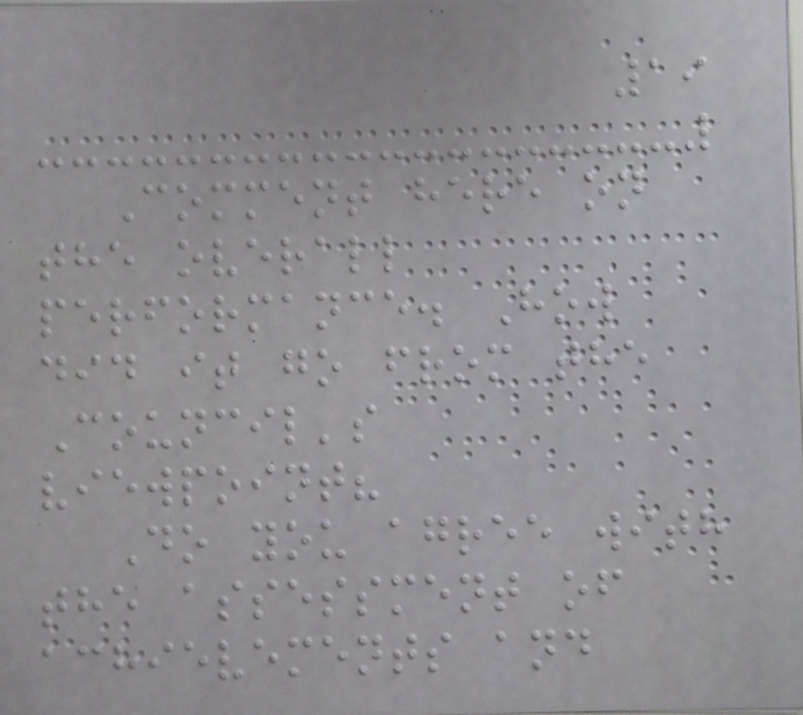19
Comment here on
the overall
performance. How
did it go from the
Council's
viewpoint?
Do you agree with
the assessment of
achievements and
